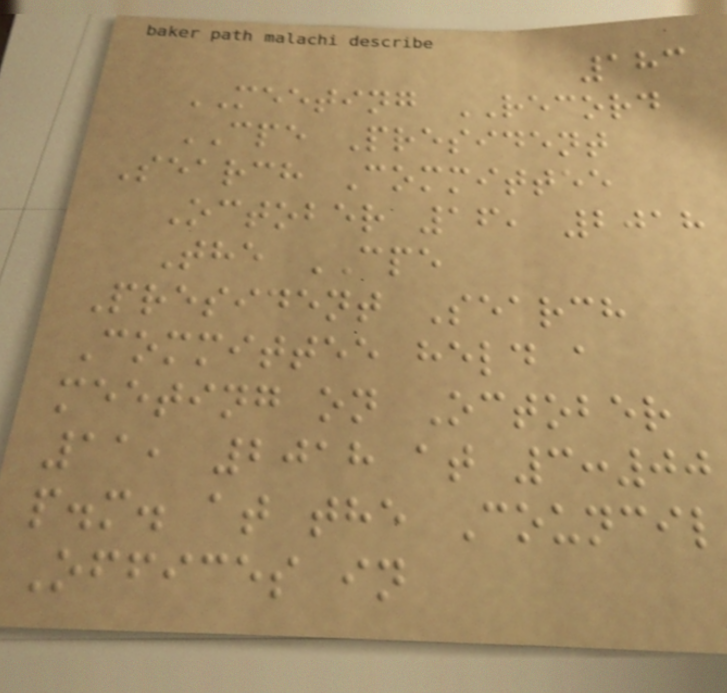183
MEETING RECORD
CPE President
Search Committee
October 16, 2018
The CPE
President Search
Committee held a
meeting on October
11, 2018 at 3:00
p.m. at the Council
Offices in
